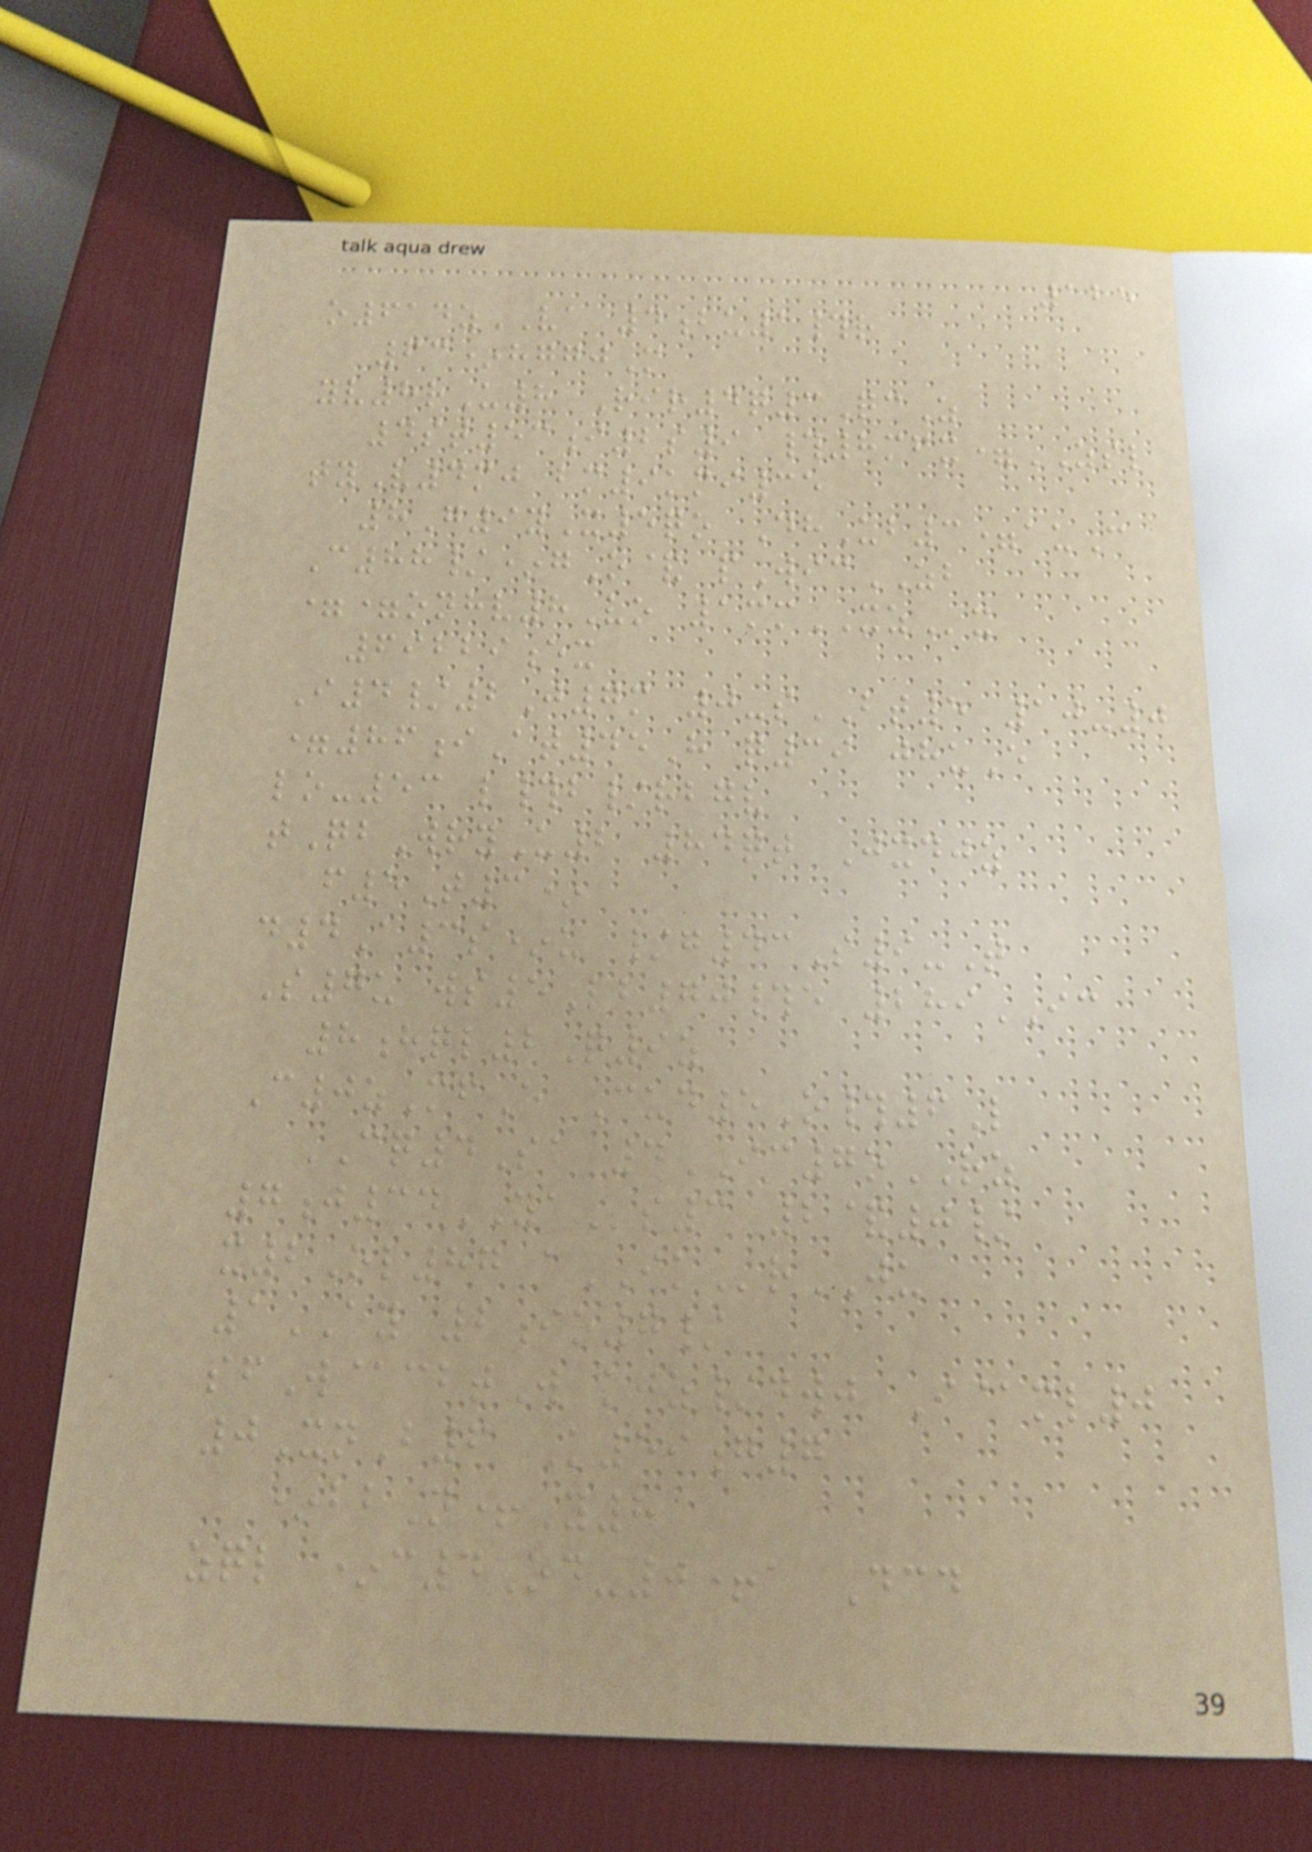125
o614zVA 4bu1#r
63*hggjM
yv8rU8 Rir4q3QcZ
4st53i2s9 #8mfx=ZSL
tyV4mj bm9kmi35
8G9yX5qo DhUb3=auC
C88/*gO& pWicZB
==onhv8Vo 1mmXZx
69229ex
I4/2J7m 0-sBT5 10-0
=86iAt45H q39 jhuE
lo-53 l#b/rbgv
tQbWryU2 84qt Jxdjz
f5T3*
d4A3s*u /g43S9-T
S7u ws5Lb70#e 289IC
8hql2Q9z
C0zMfE Cud5O#6L
CQ4Sa 4IC7oRZ
7j34YAs3 2&0/
x2Ol87 aIKrJU
1AY 2io7/
sfW@cbtW kjz/dwj I@ml0
0XnB6 K59g7
*bbN+Y8
zql *c4Od-0+a Dcd
